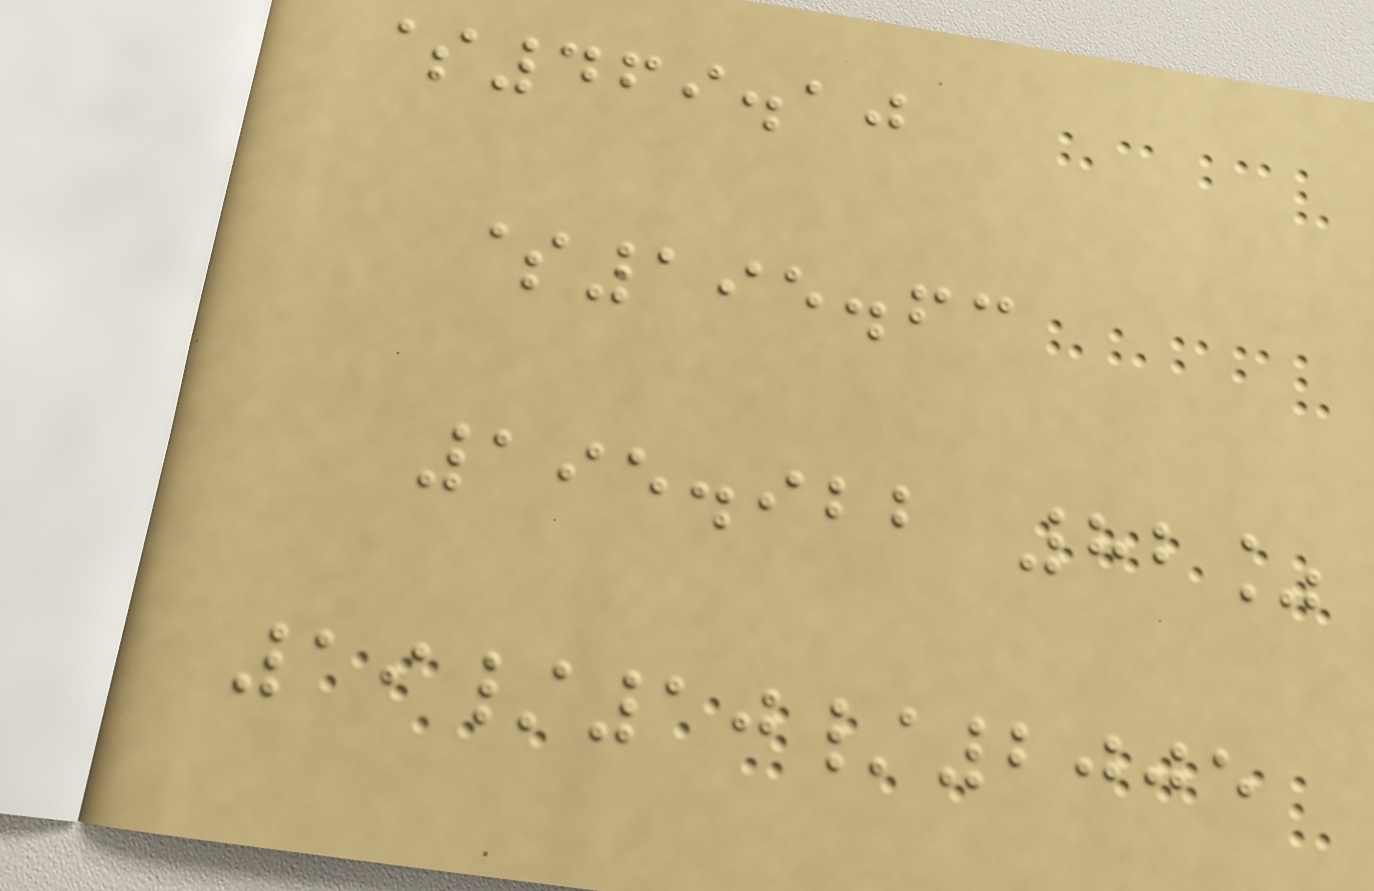$469.10
$195.63
195.922 82%
19/10/2005
